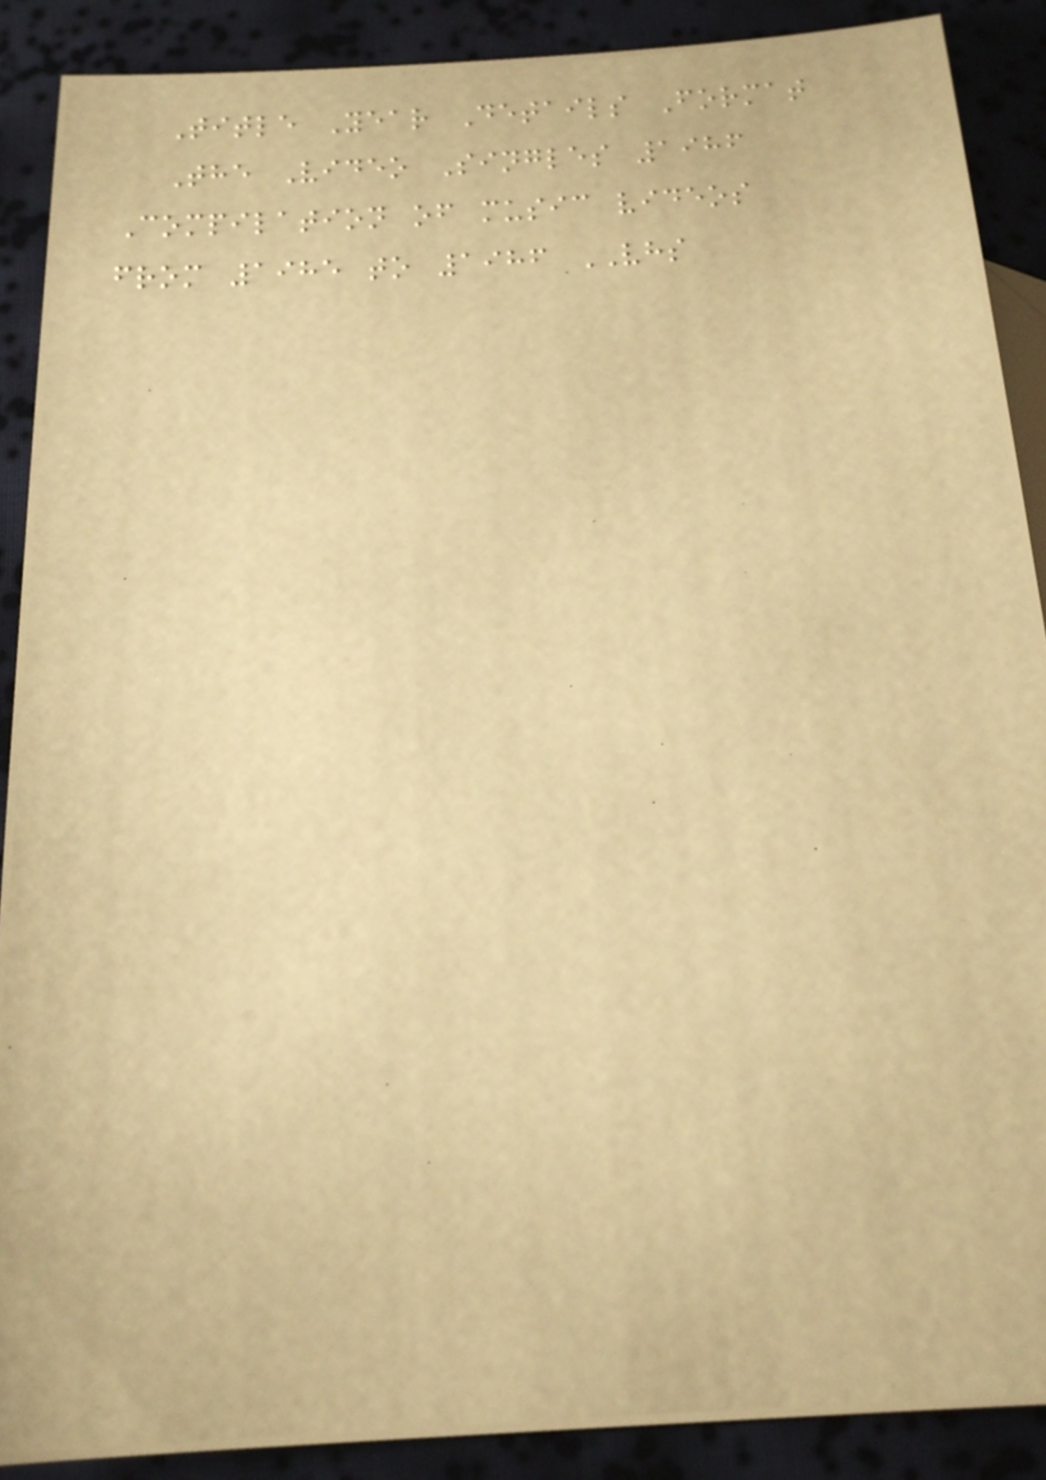Title Year Details Format
The Video Singles 1986
Compilation of music videos
from 1985 to 1986 VHS
